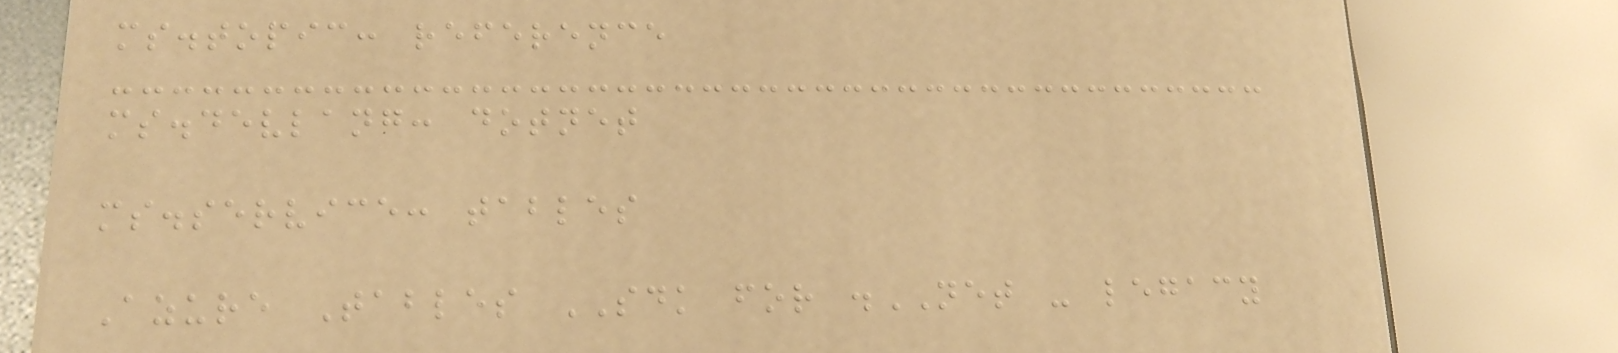ms.topic: reference
ms.devlang: dotnet
ms.service: tables
Azure Tables SDK for .NET - legacy
